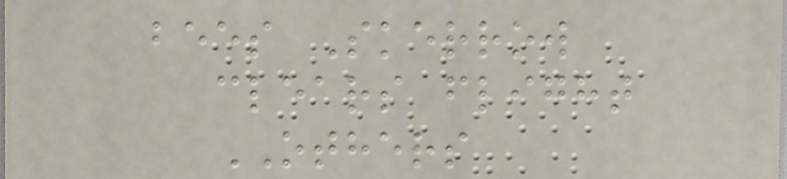bees Skerrow
clears flight
OTHERS
